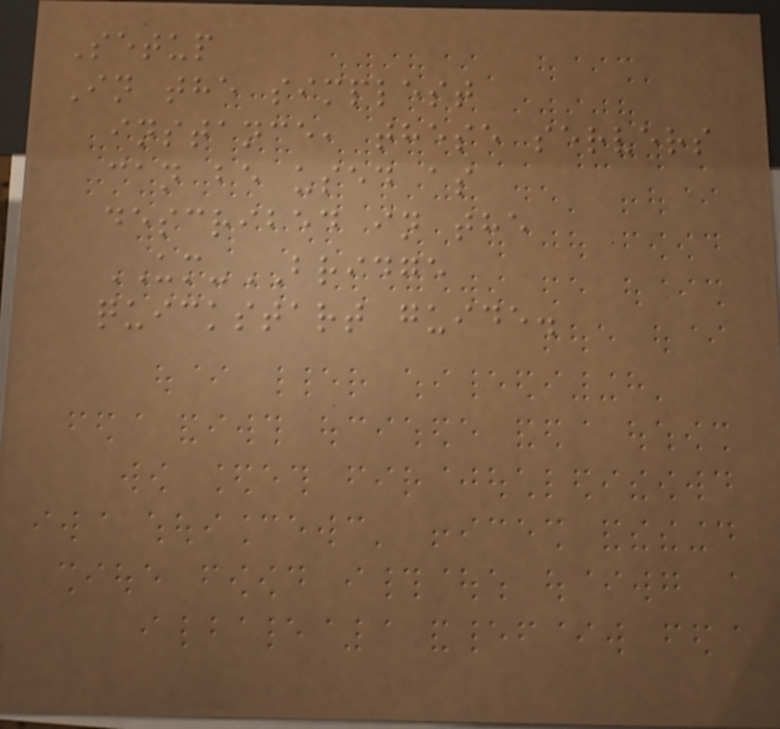Setup
In the simplest
instance, these servers
can be used as
described in the
UM-BRIDGE
quickstart guide.
